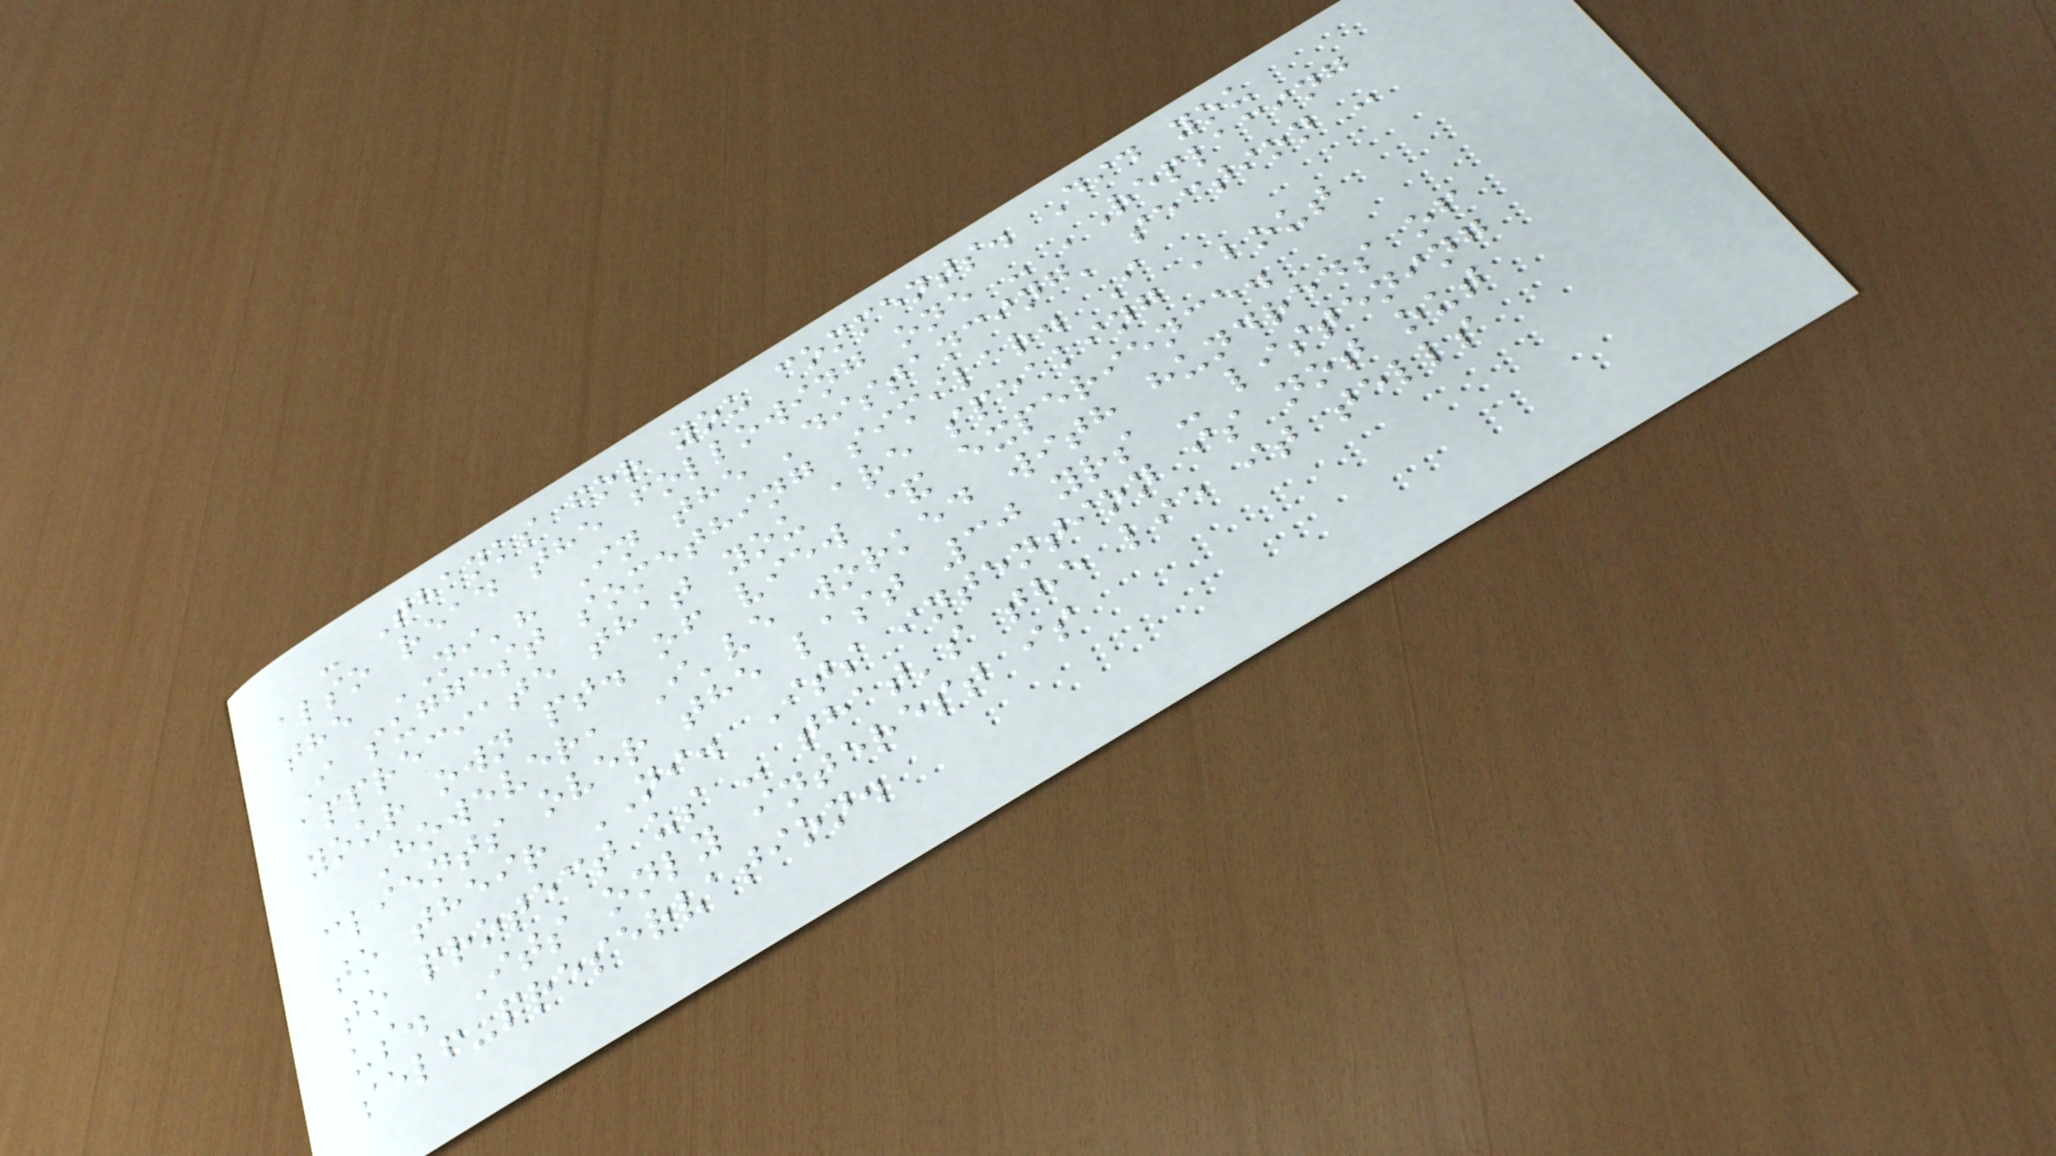- Thanks for you comments. Did you
also read the following one - 'Replacing
the NI'? In the 'distancing' section -
I suggest something similar. I
appreciate that you are speaking about
your own pt. of view & experience.
However, I've worked with hundreds of
clients over the last 30 yrs - listening
to their NI. Its intention is not out
to protect us - that's the lie it tells
us. Its only interest is
self-preservation.
